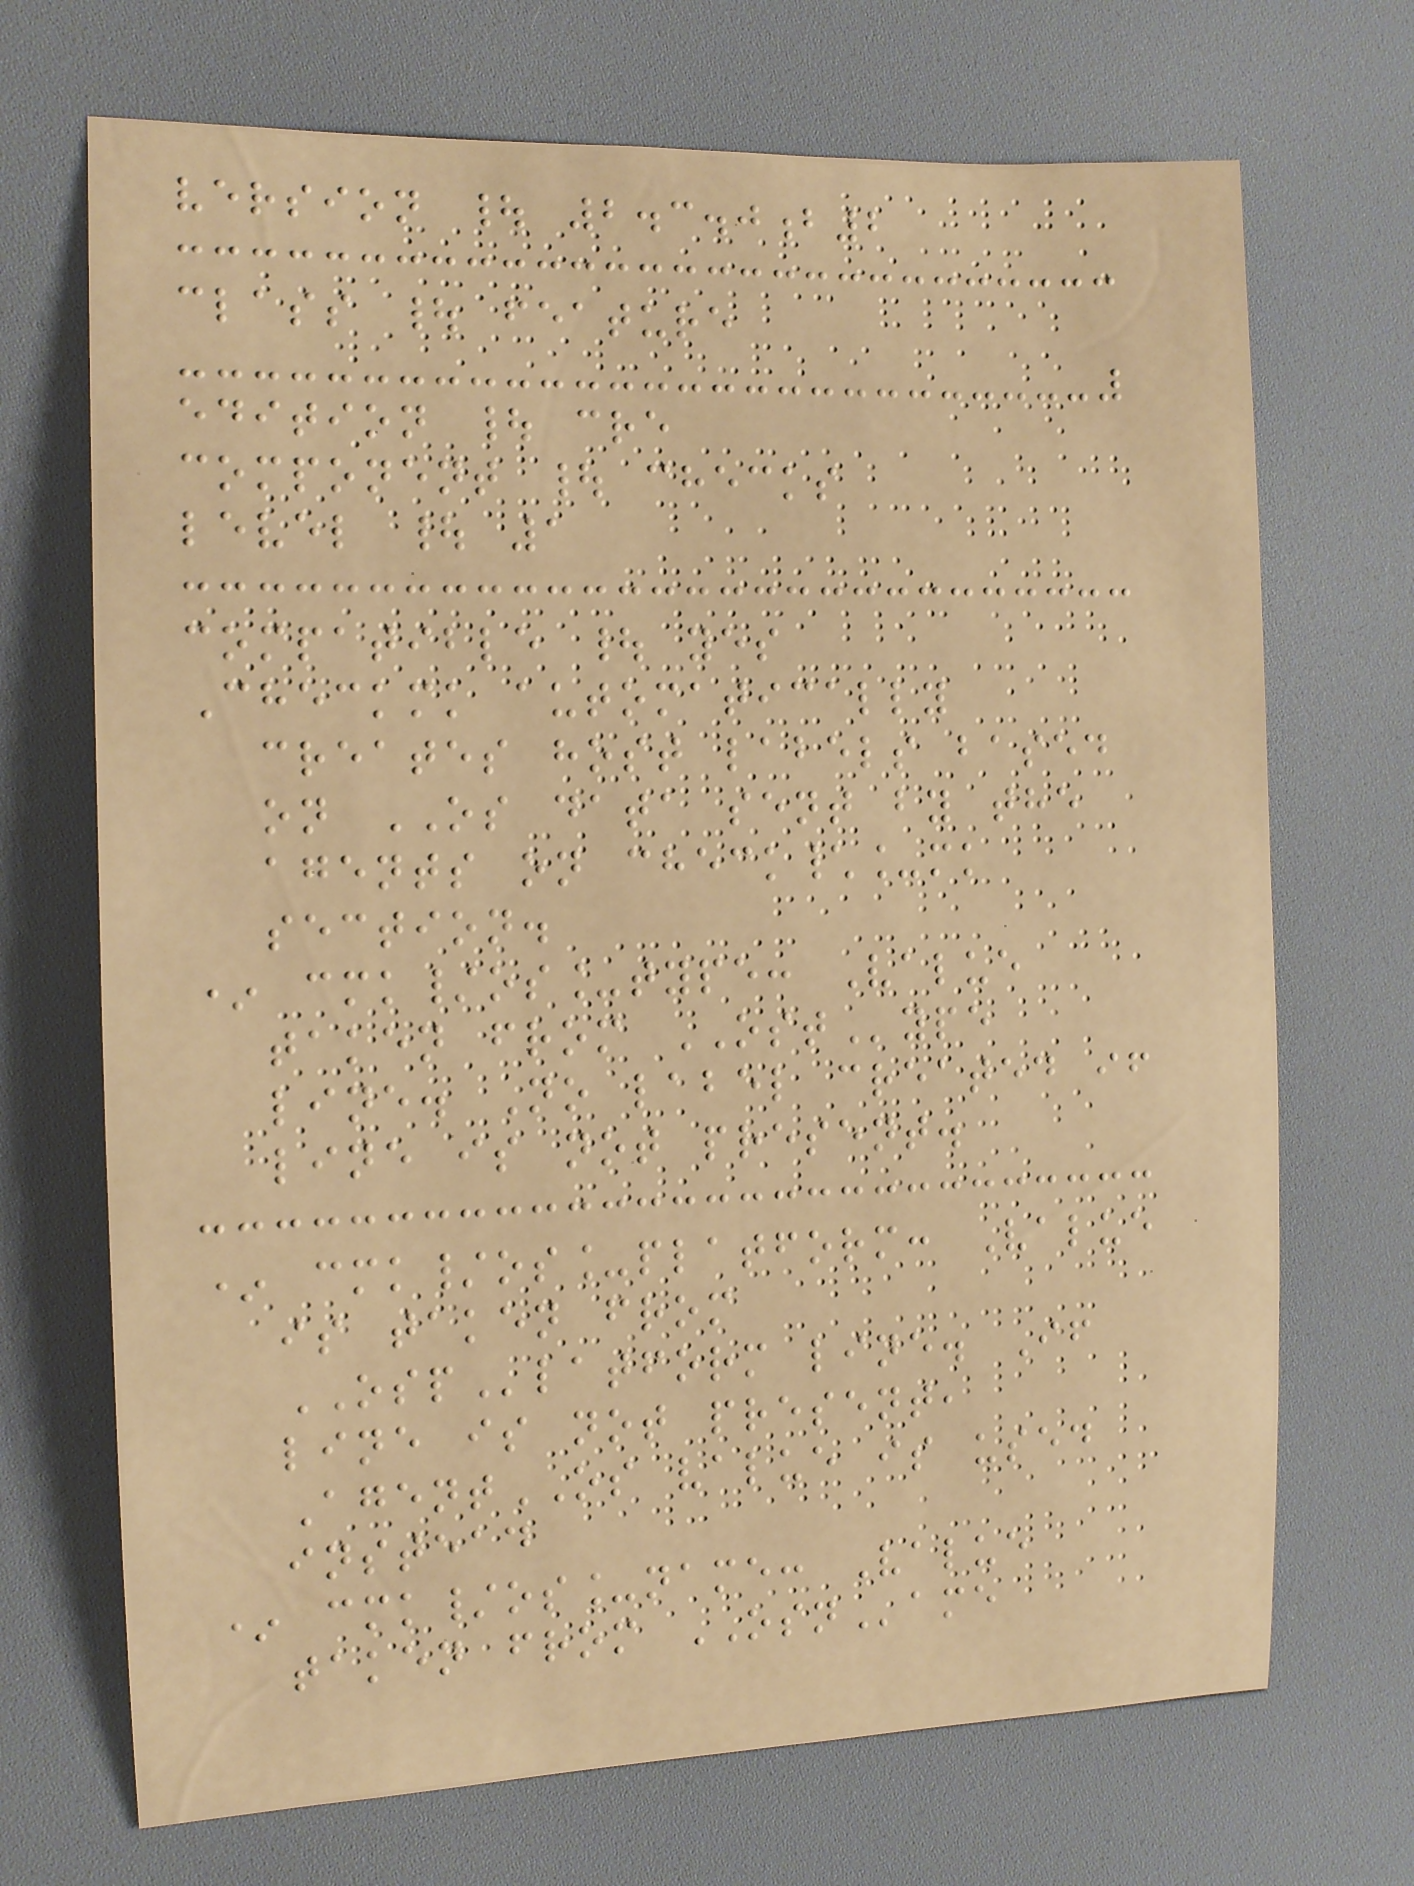version | 2.3.0b2
class | feature
edition | cre
component | checks
level | 1
compatible | yes
Checkmk automatically
creates host labels based
on OS data sent by the
agents on check\_mk
section.
* cmk/os_type: Value
taken from OSType
line. No label created if
line is not present.
* cmk/os_platform: Value
is taken from
OSPlatform line. If
line is not present,
AgentOS value is used
instead
* cmk/os_name: Value
taken from OSName
